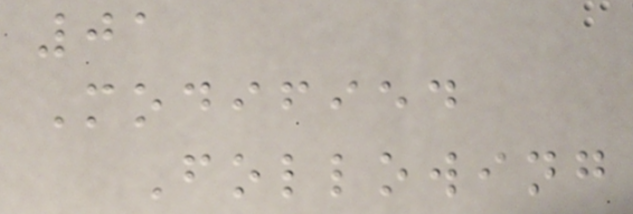01
Modified
Following
